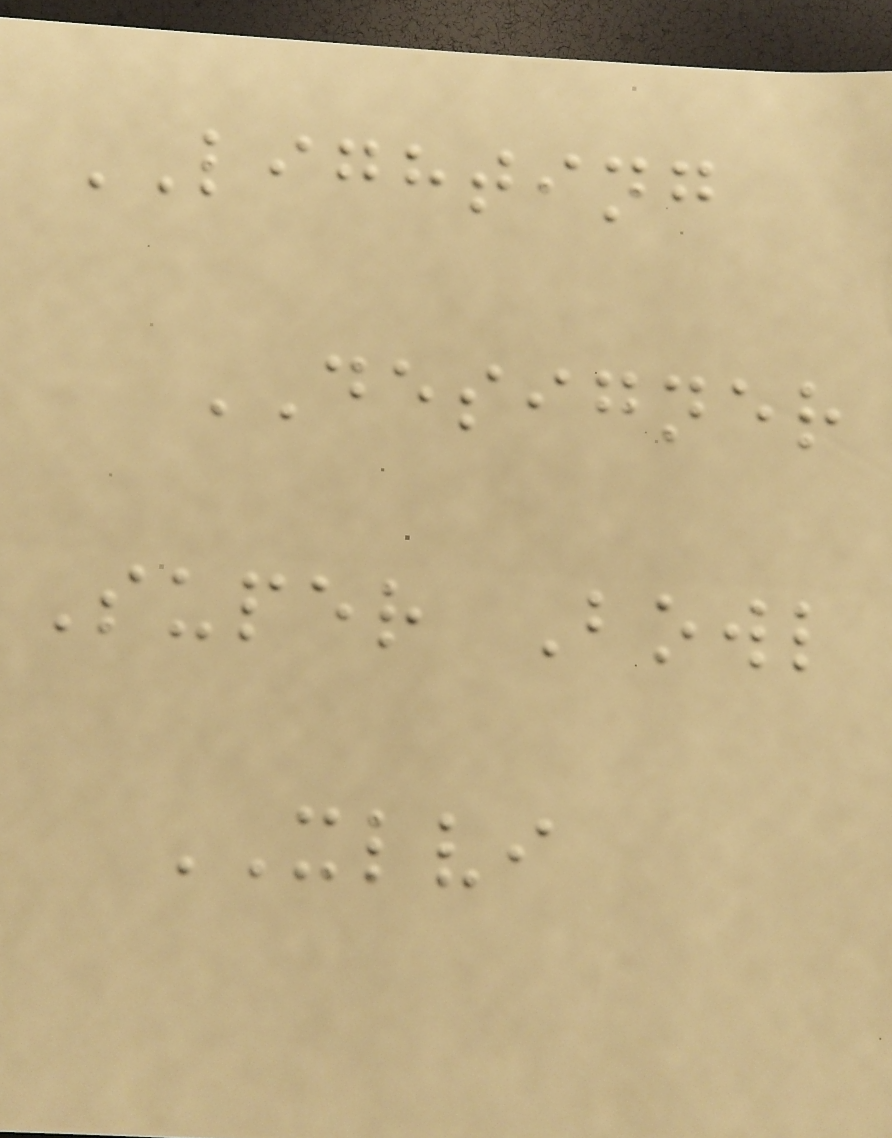LIGHTING
DESIGNER
Super Bowl
XLVI
